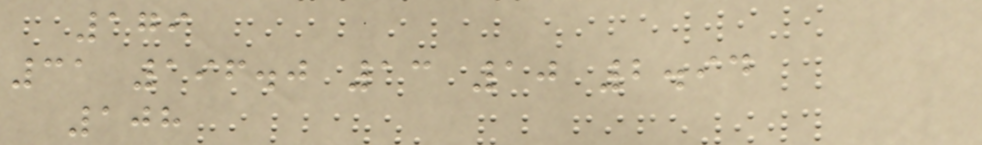179
31 196.0 13 10 2.94
108
